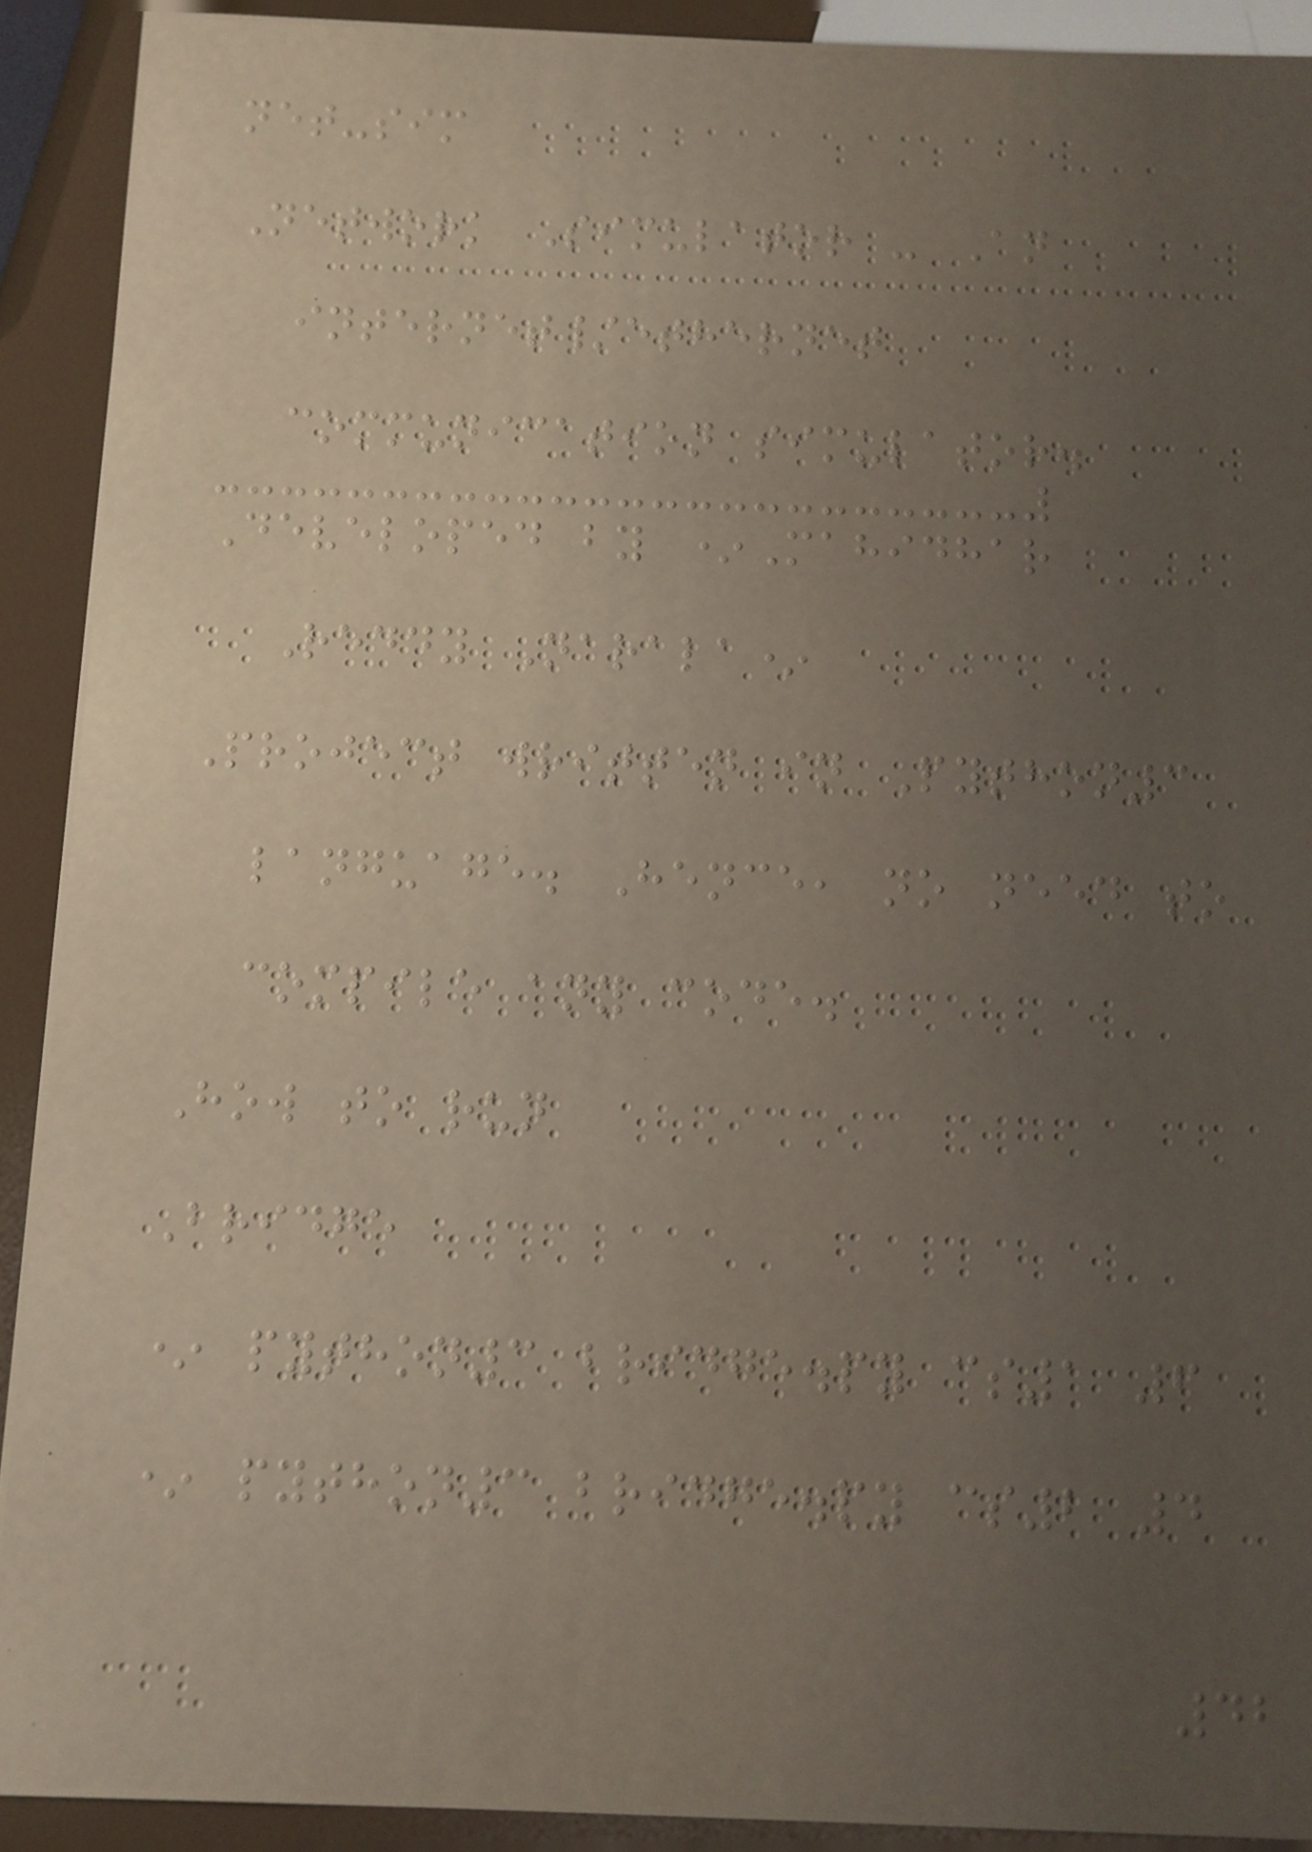net-sim
Network Simulator - An
internet/ethernet
communication simulator.
Developed by *Mahidhar
Reddy Narala*
Project written in Python3
language. Hence, no need to
compile any code.
How to run
Bridge
* python3 bridge.py cs1 6
* python3 bridge.py cs2 4
42
